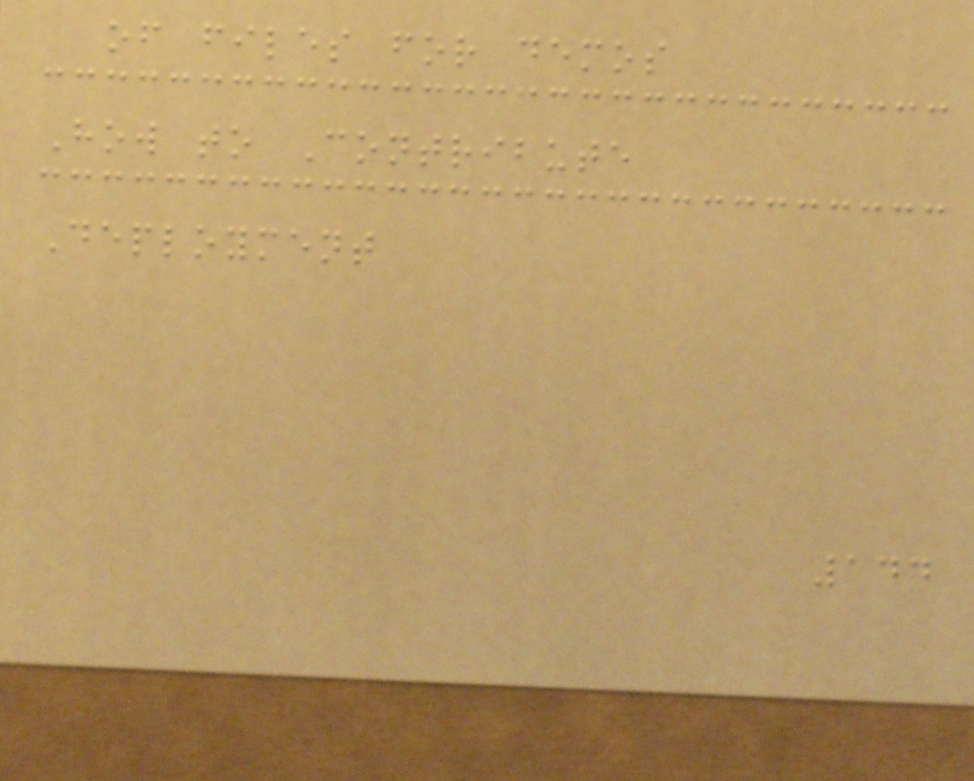of files for demos
How to Contribute
Deployment
144
